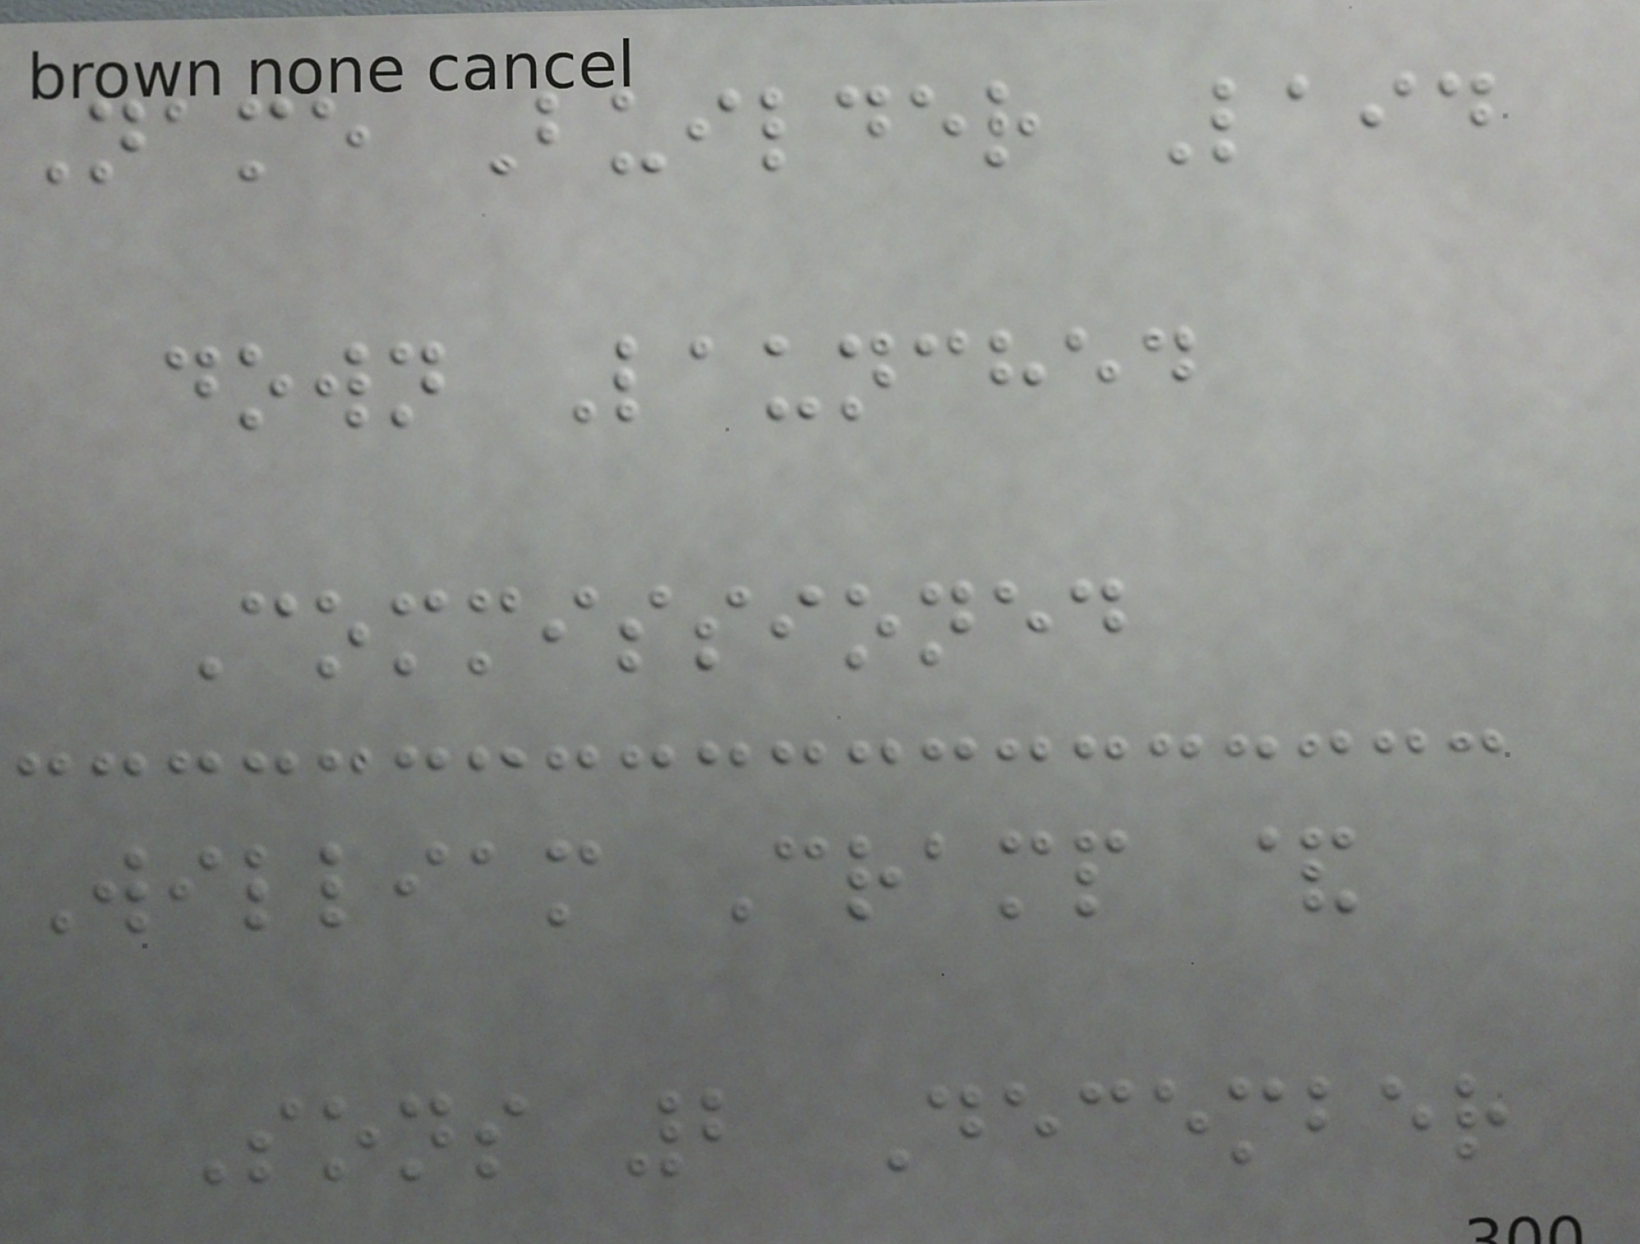Name Builder Laid
down Launched
Commissioned
William Cramp &
Sons 2 December
